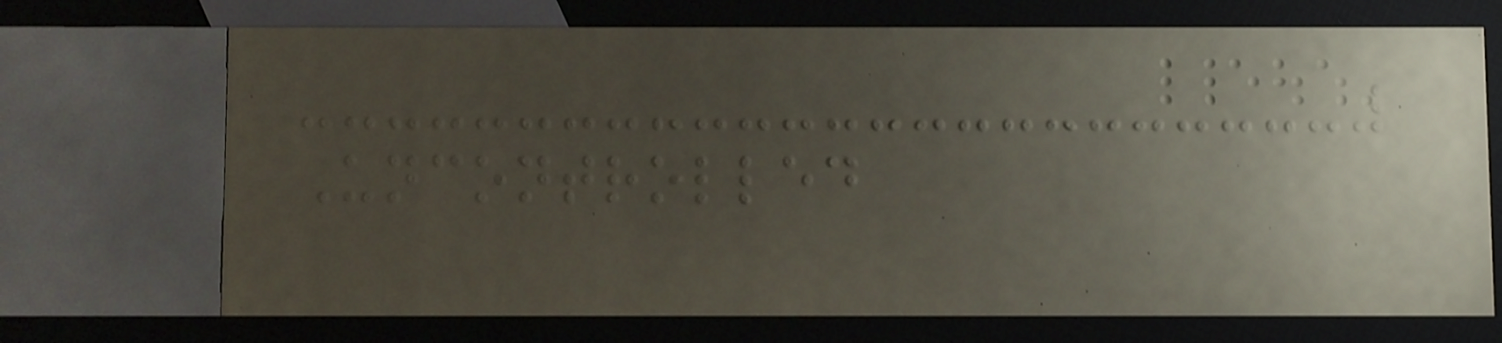Uncontrolled
